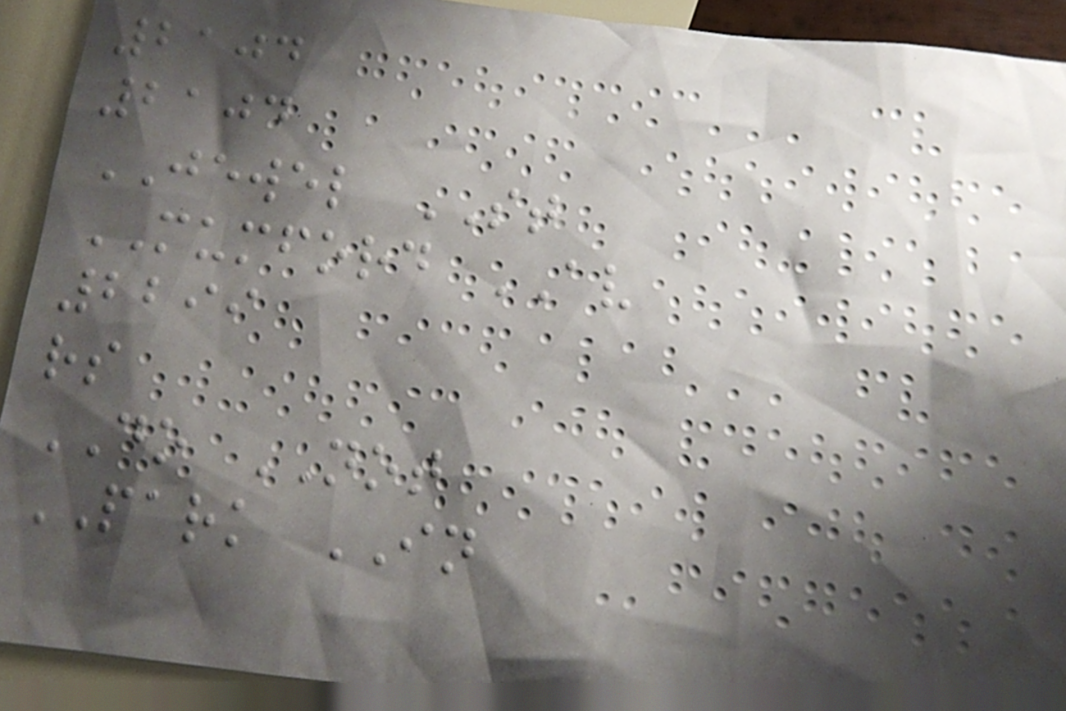2104
2104
JEWEL ST
MUMFORD AV
2299
rs
DO NOT
PARK IN
